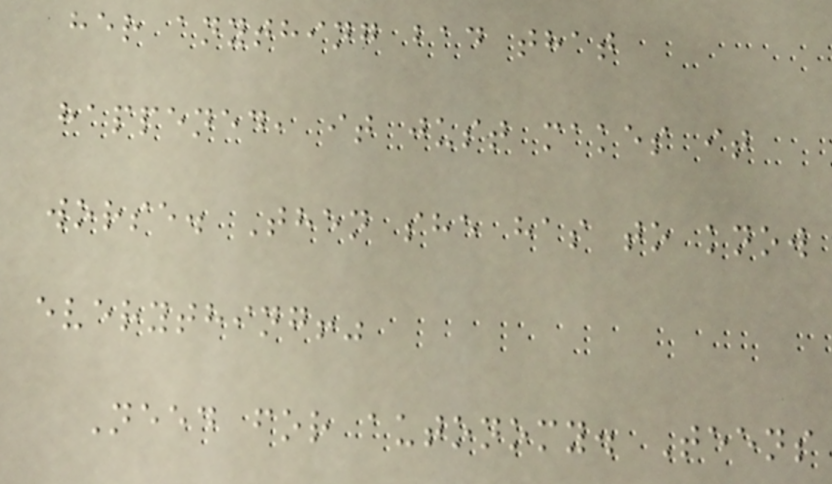her anything bad that
happened, it just makes it
worse. Then she has to know
everything!"
Need for autonomy. Teens
